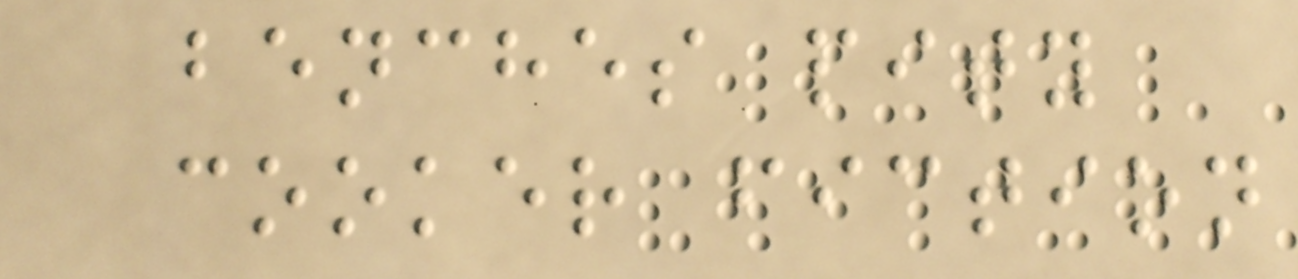benches pity
cooker fiction
